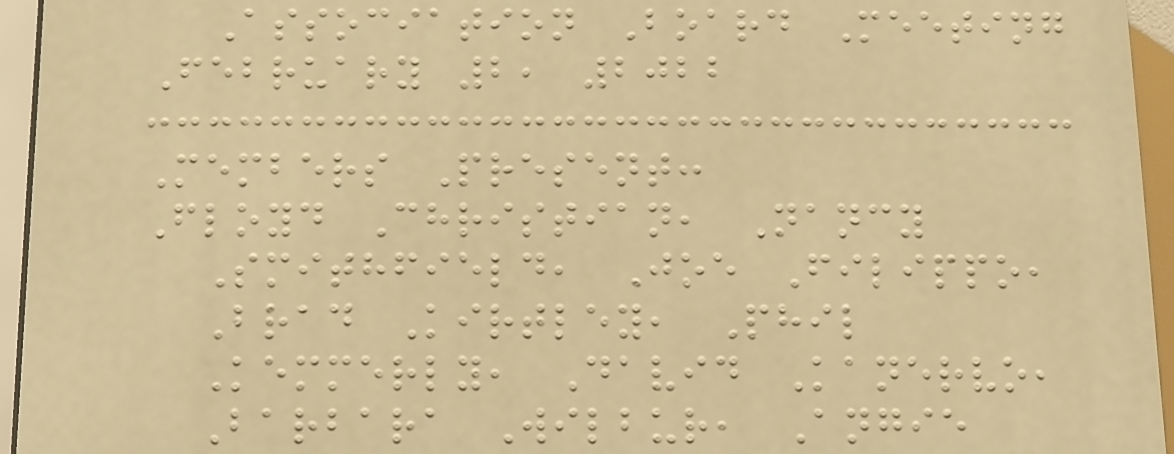Association Board Meeting
February 2, 2022
Members Present:
Floyd Christian, Nancy
Smithfield, Joe Filippo,
Brad Kirtley, Phil
Kemmerly, David Kanervo,
Barbara Wilbur, Angie
